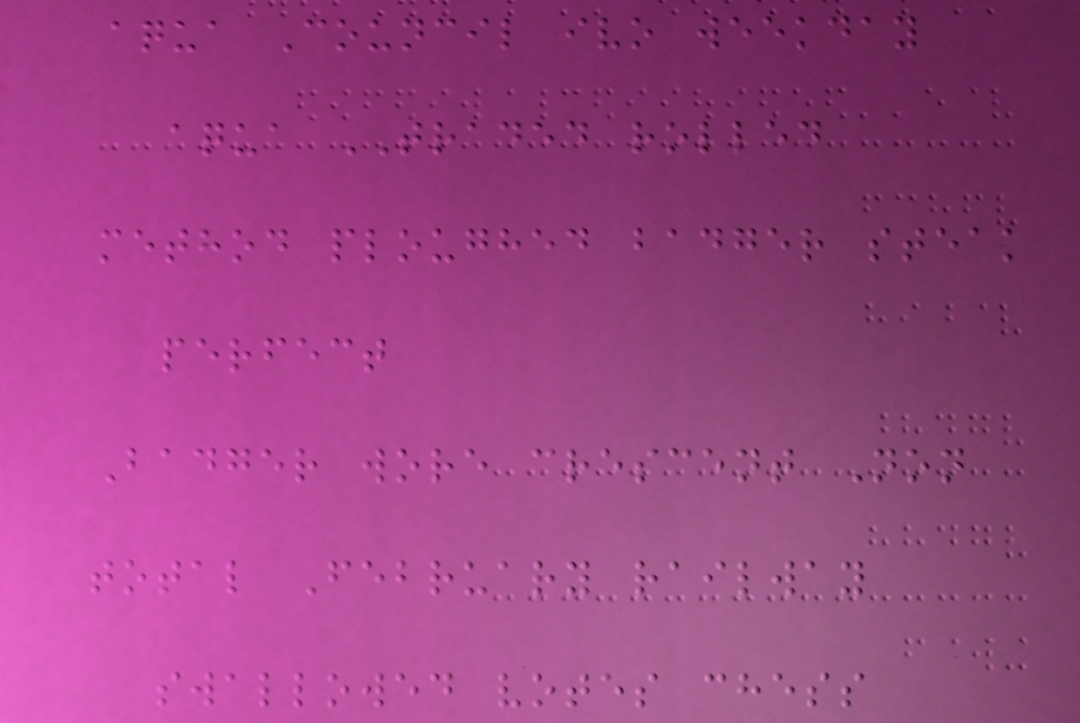aqua Council ivo weekday
aqua TRADED rolled
method ploughed badger steak
perfect
Badger wore crescent Non
total February railway
swallowed votes chess
